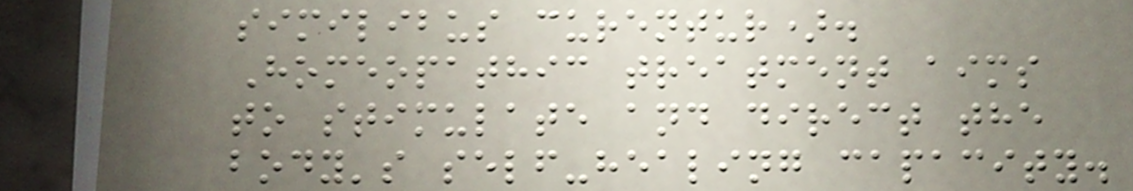similibus curentur).
Homeopathic treatment aims
to stimulate and direct the
body's self-healing capacity.
